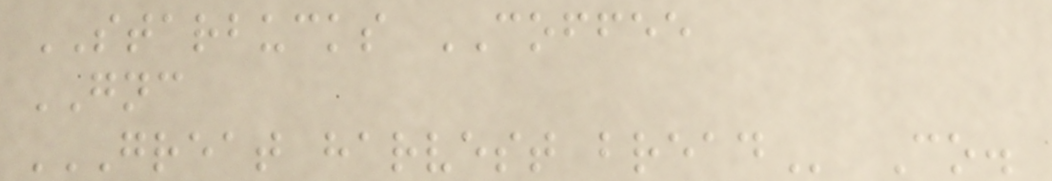STARBUCKS COFFEE
GNC
GREAT HARVEST BREAD Co.
